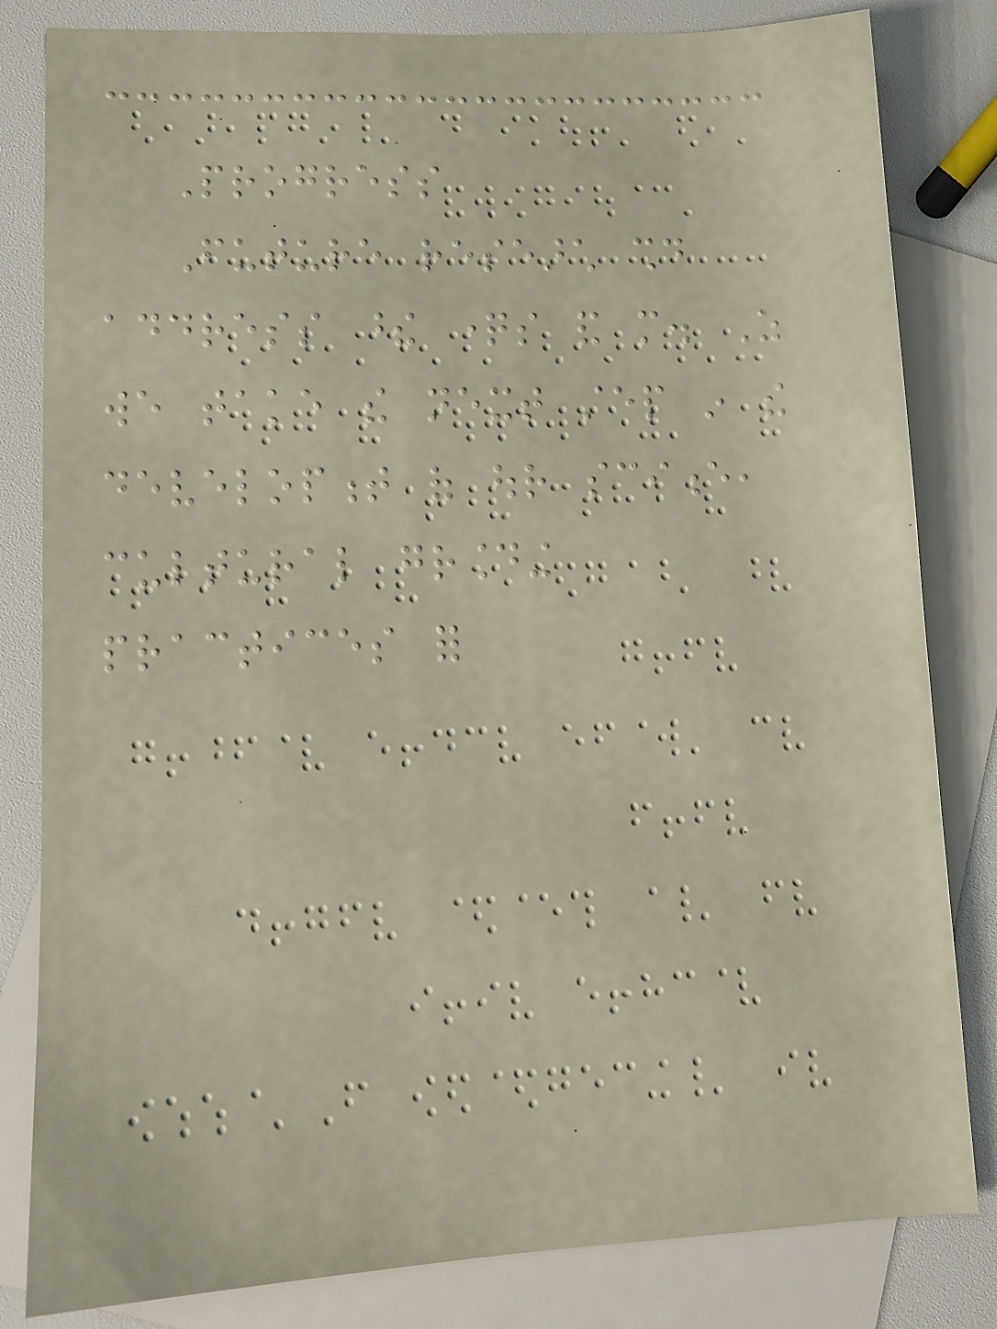Progress
Future research should
address these questions and more. As
we take the next step in the
development of our science,
cultural grounding
practices for
